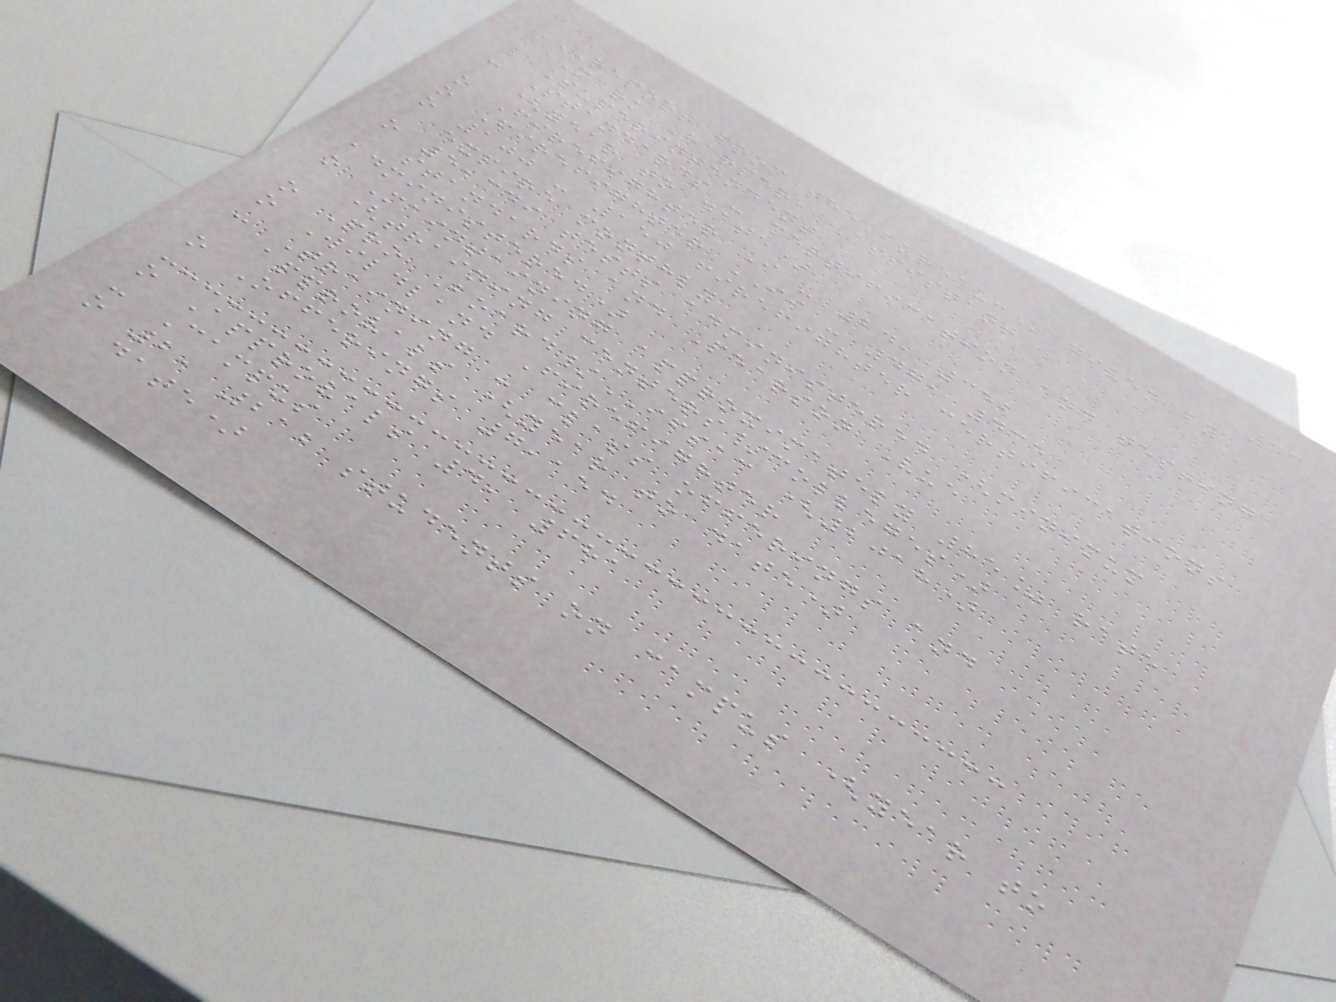43
REPORT FROM THE BUREAU: given by
Mark Harper, Assistant
Superintendent
- Standards - certification and testing
(year to date)
o Firefighter I - 24, 352
o Firefighter II - 47, 435
o 100 - 150 firefighter certifications
expire monthly
o 5,349 tests administered (minimum
standards and Pearson Vue
administered)
o Maintaining approximately 85% rate
(training centers/colleges)
o Pro Board/IFSAC (2018)
o Wildland Firefighter
- Training - class offerings and
approvals (year to date)
o Offerings 7,154
o Approvals 4, 681
- Campus
o 2, 212 students on campus (year to
date)
